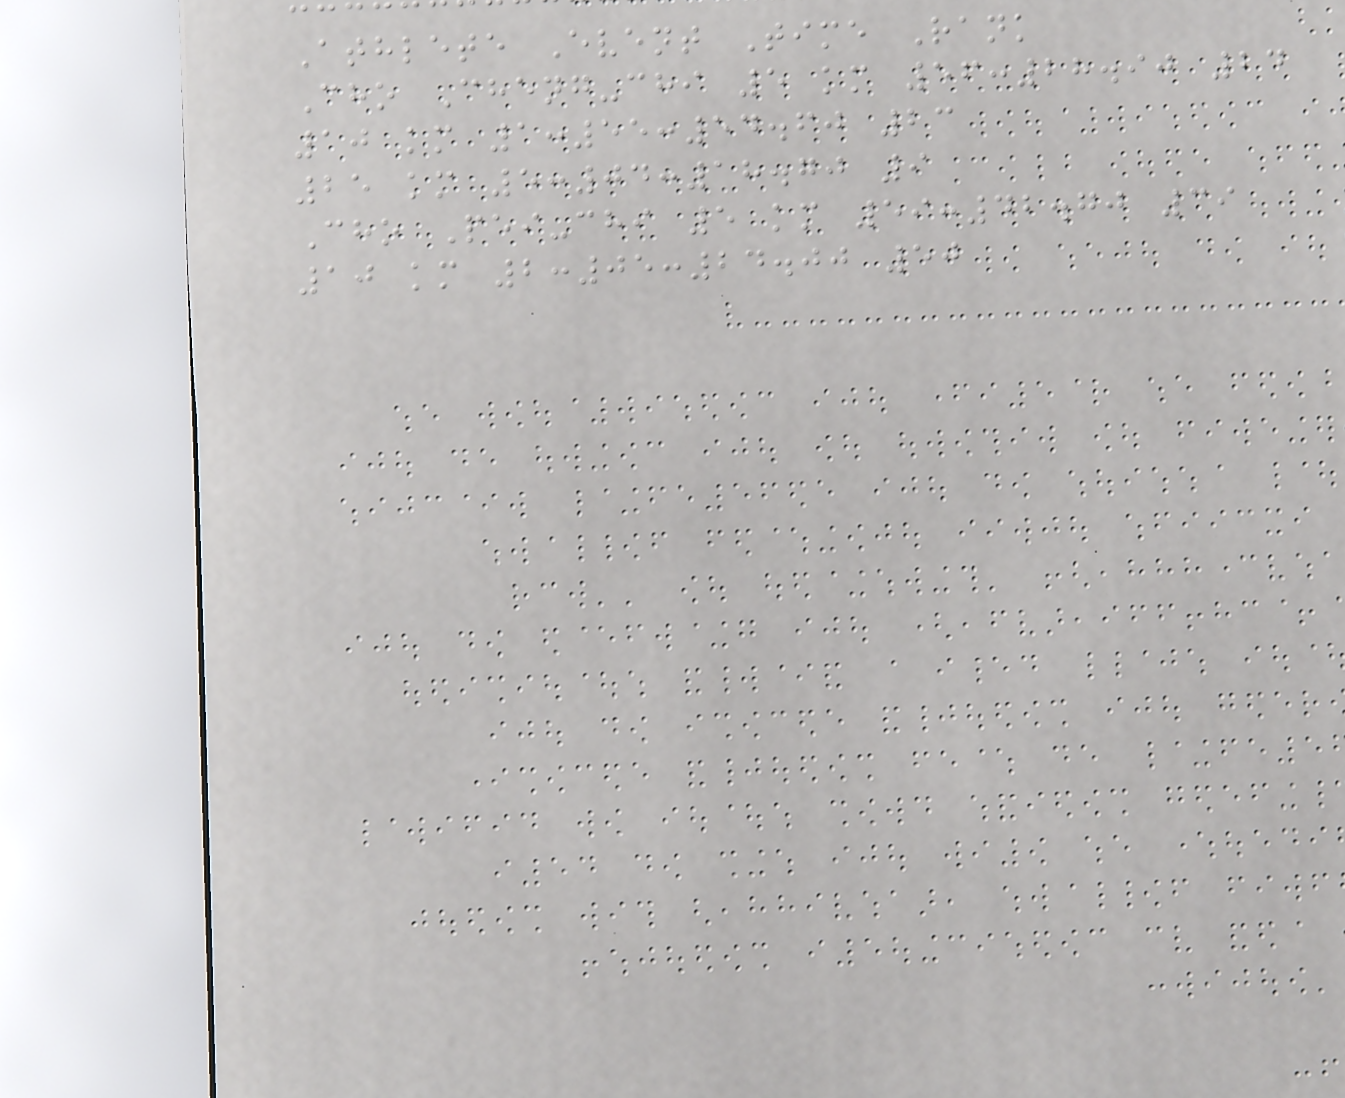Athlete Event Time Rank
Cho Cheng-chi 5 km 56:28.90 24
10 km 1:55:54.60 23
25 km 5:04:18.70 9
Cho Pei-chi 5 km 59:42.70 39
10 km 2:05:24.00 50
